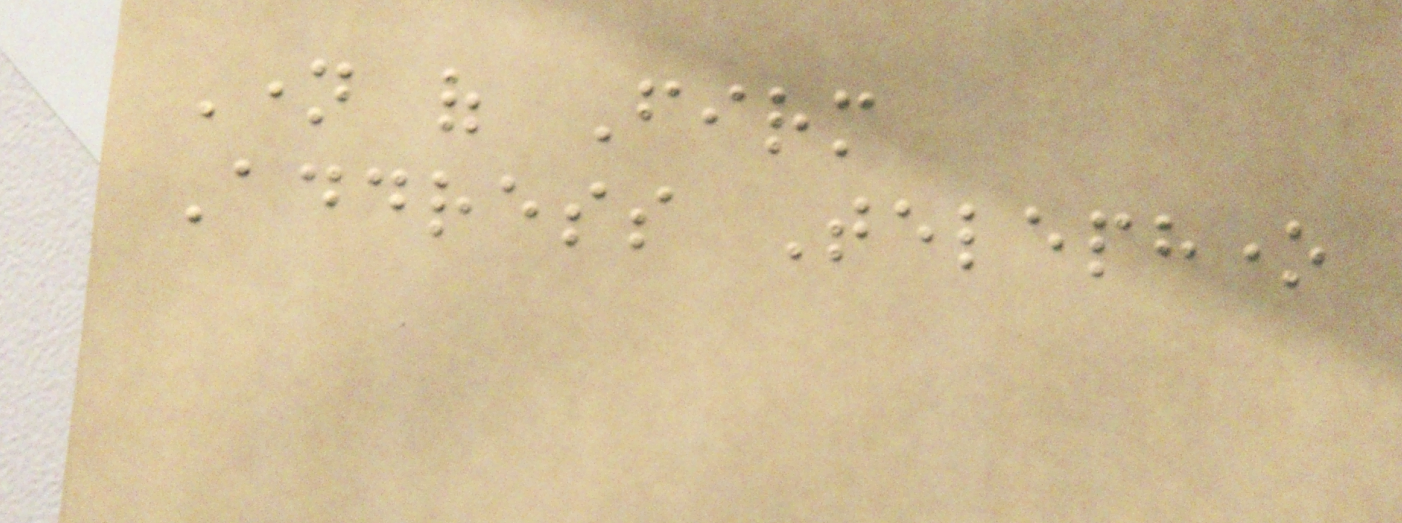Name of Firm
Address Telephone
